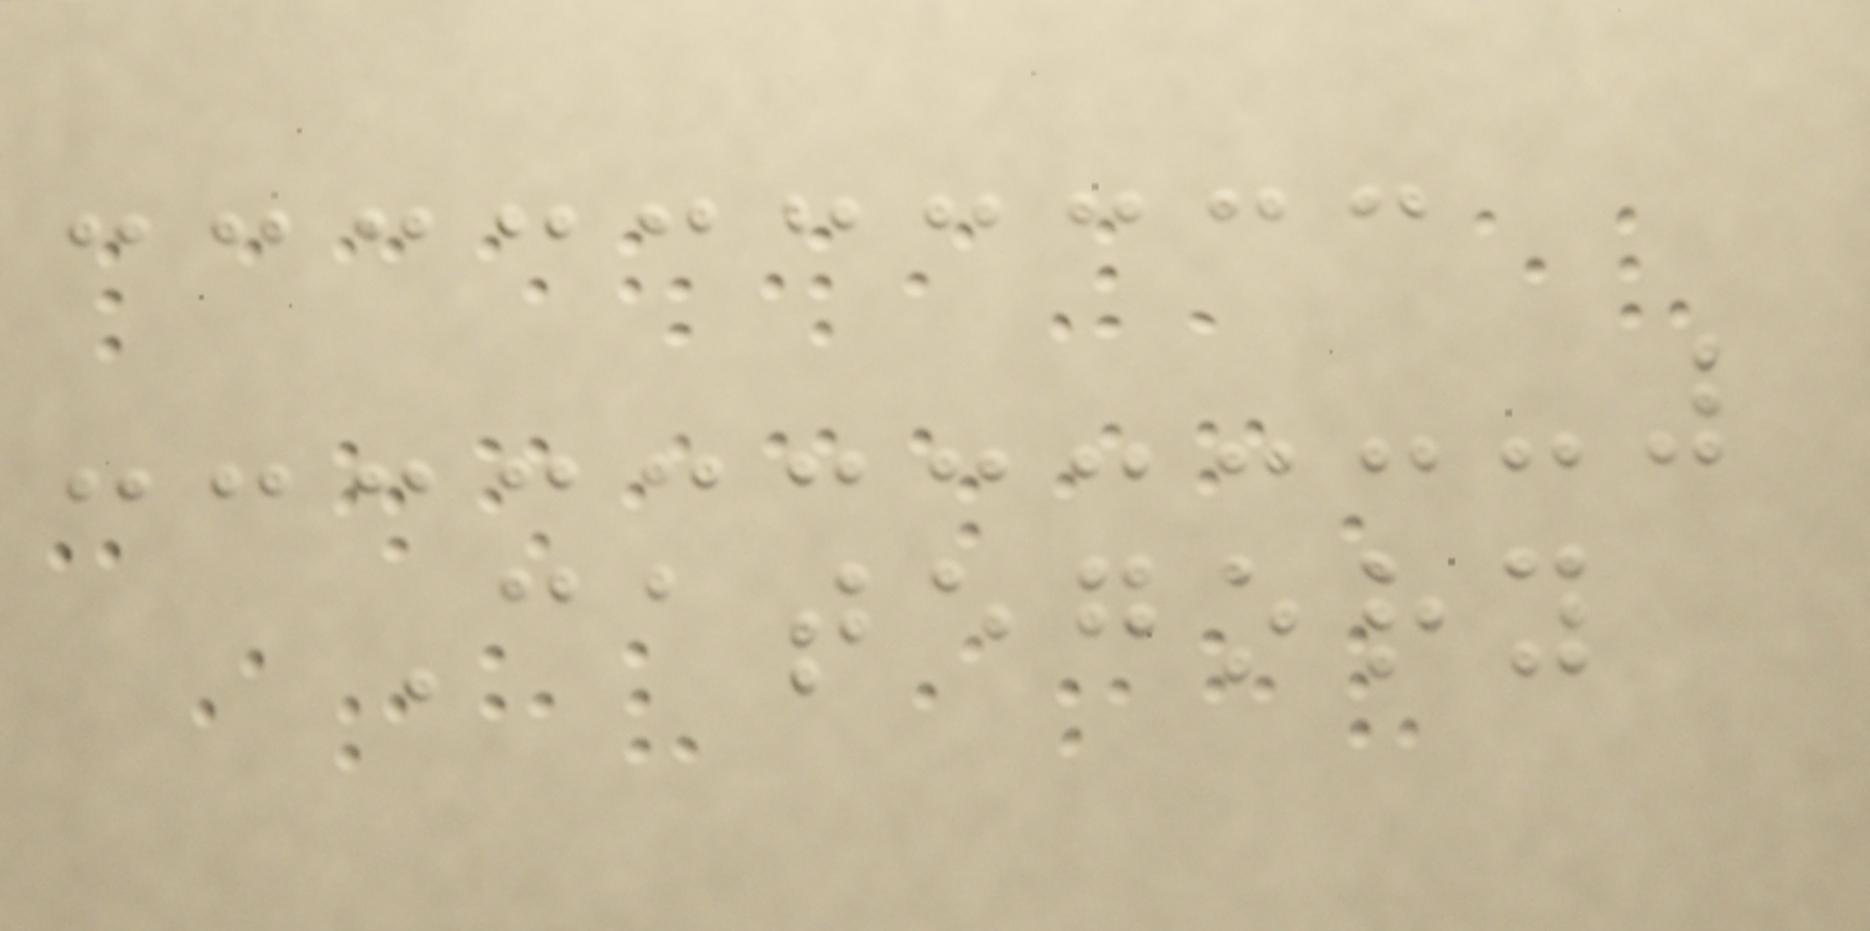Category
